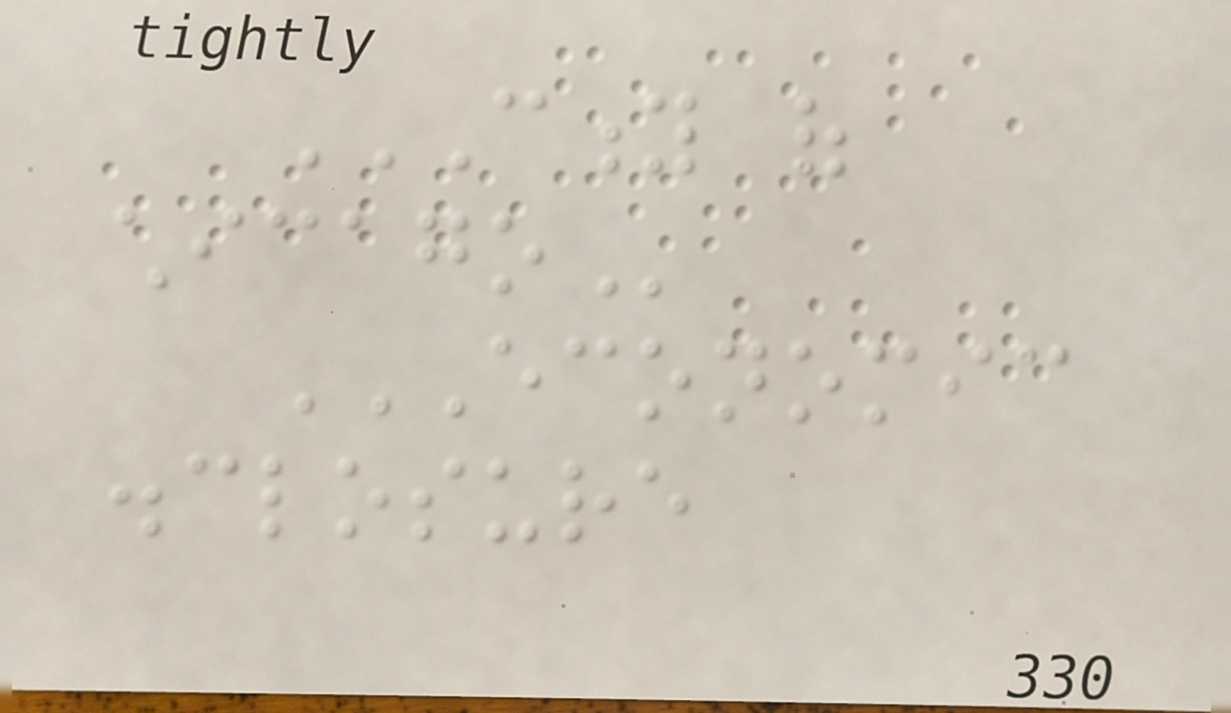CITY OF
CHICAGO
ECONOMIC
DISCLOSURE
